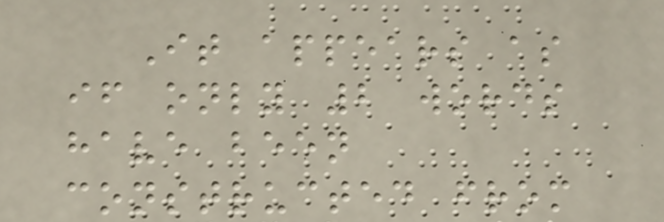It appears as
if only 2 words
have been
constructed from
